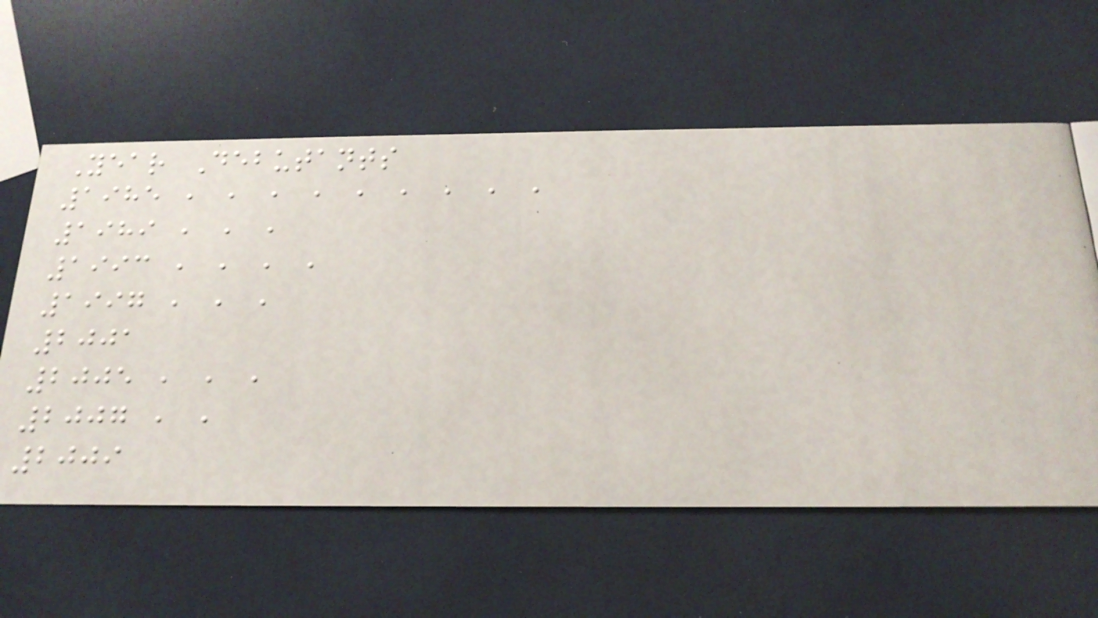Year Debutants
1985 , , , , , , , , ,
1989 , , ,
1993 , , , ,
1997 , , ,
2001
2005 , , ,
2007 , ,
2009
